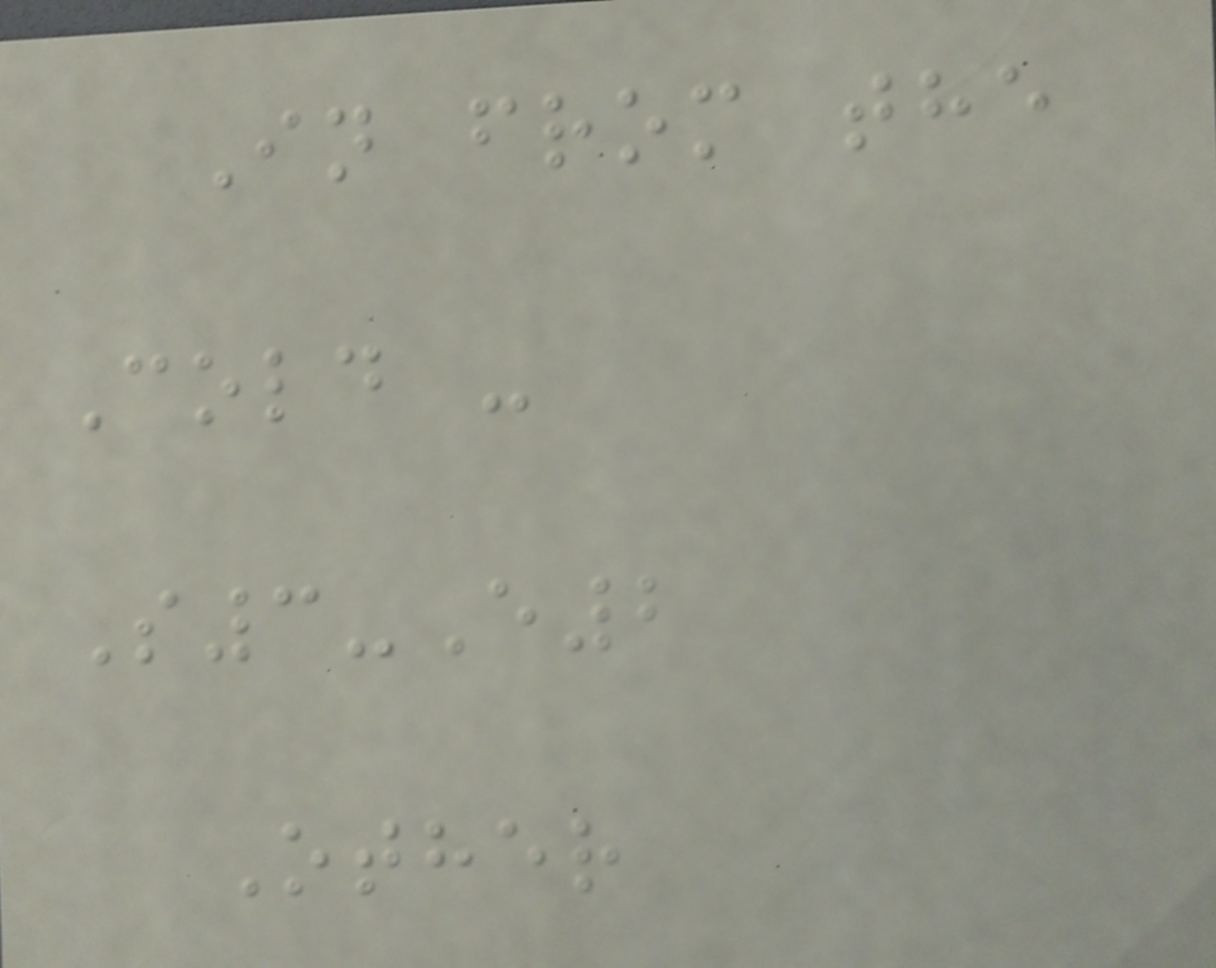In from the
Cold -
S3-E2
Other
